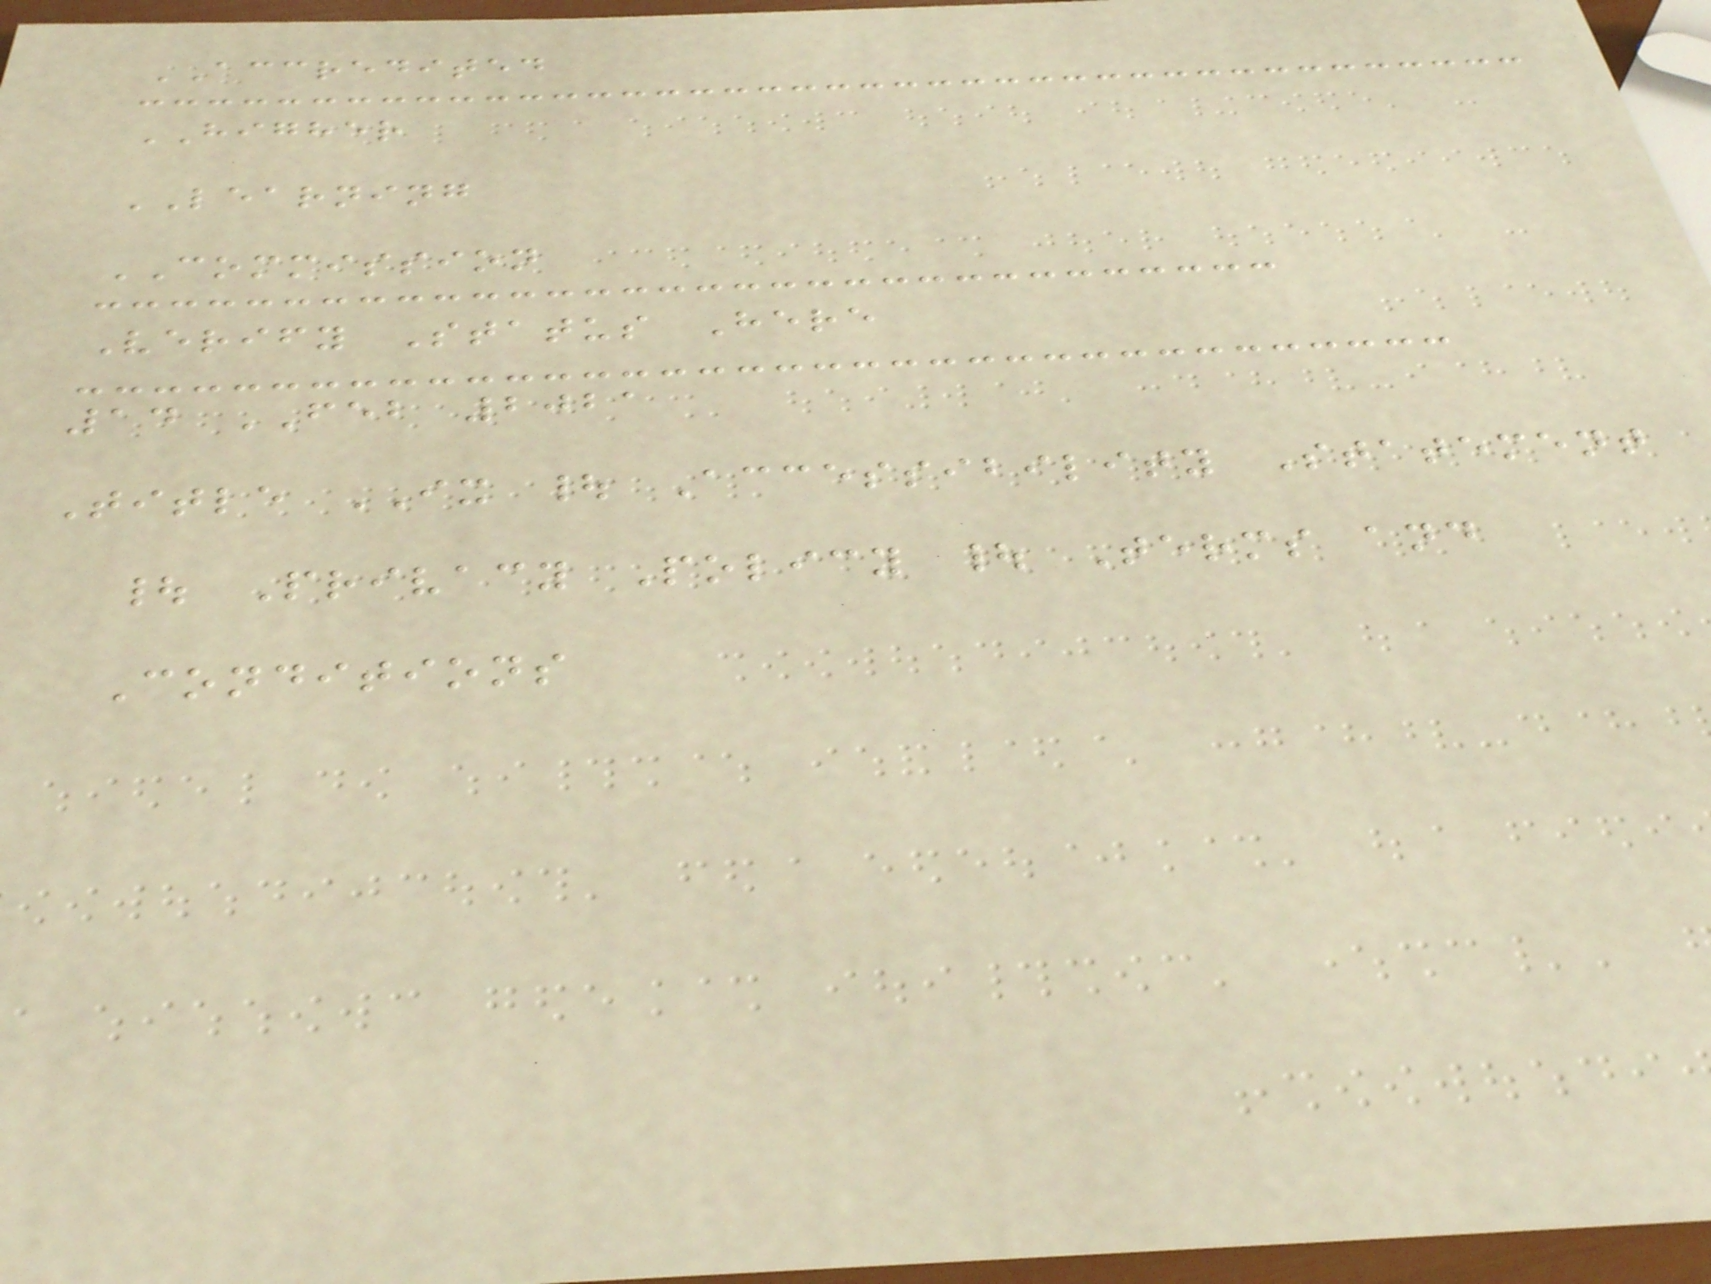ACCREDITED
HIGHER
LEARNING
COMMISSION
Verify Status Here
14 FEB 2021
Title IX | Accessibility Statement
| Privacy Policy | Terms and
Conditions
